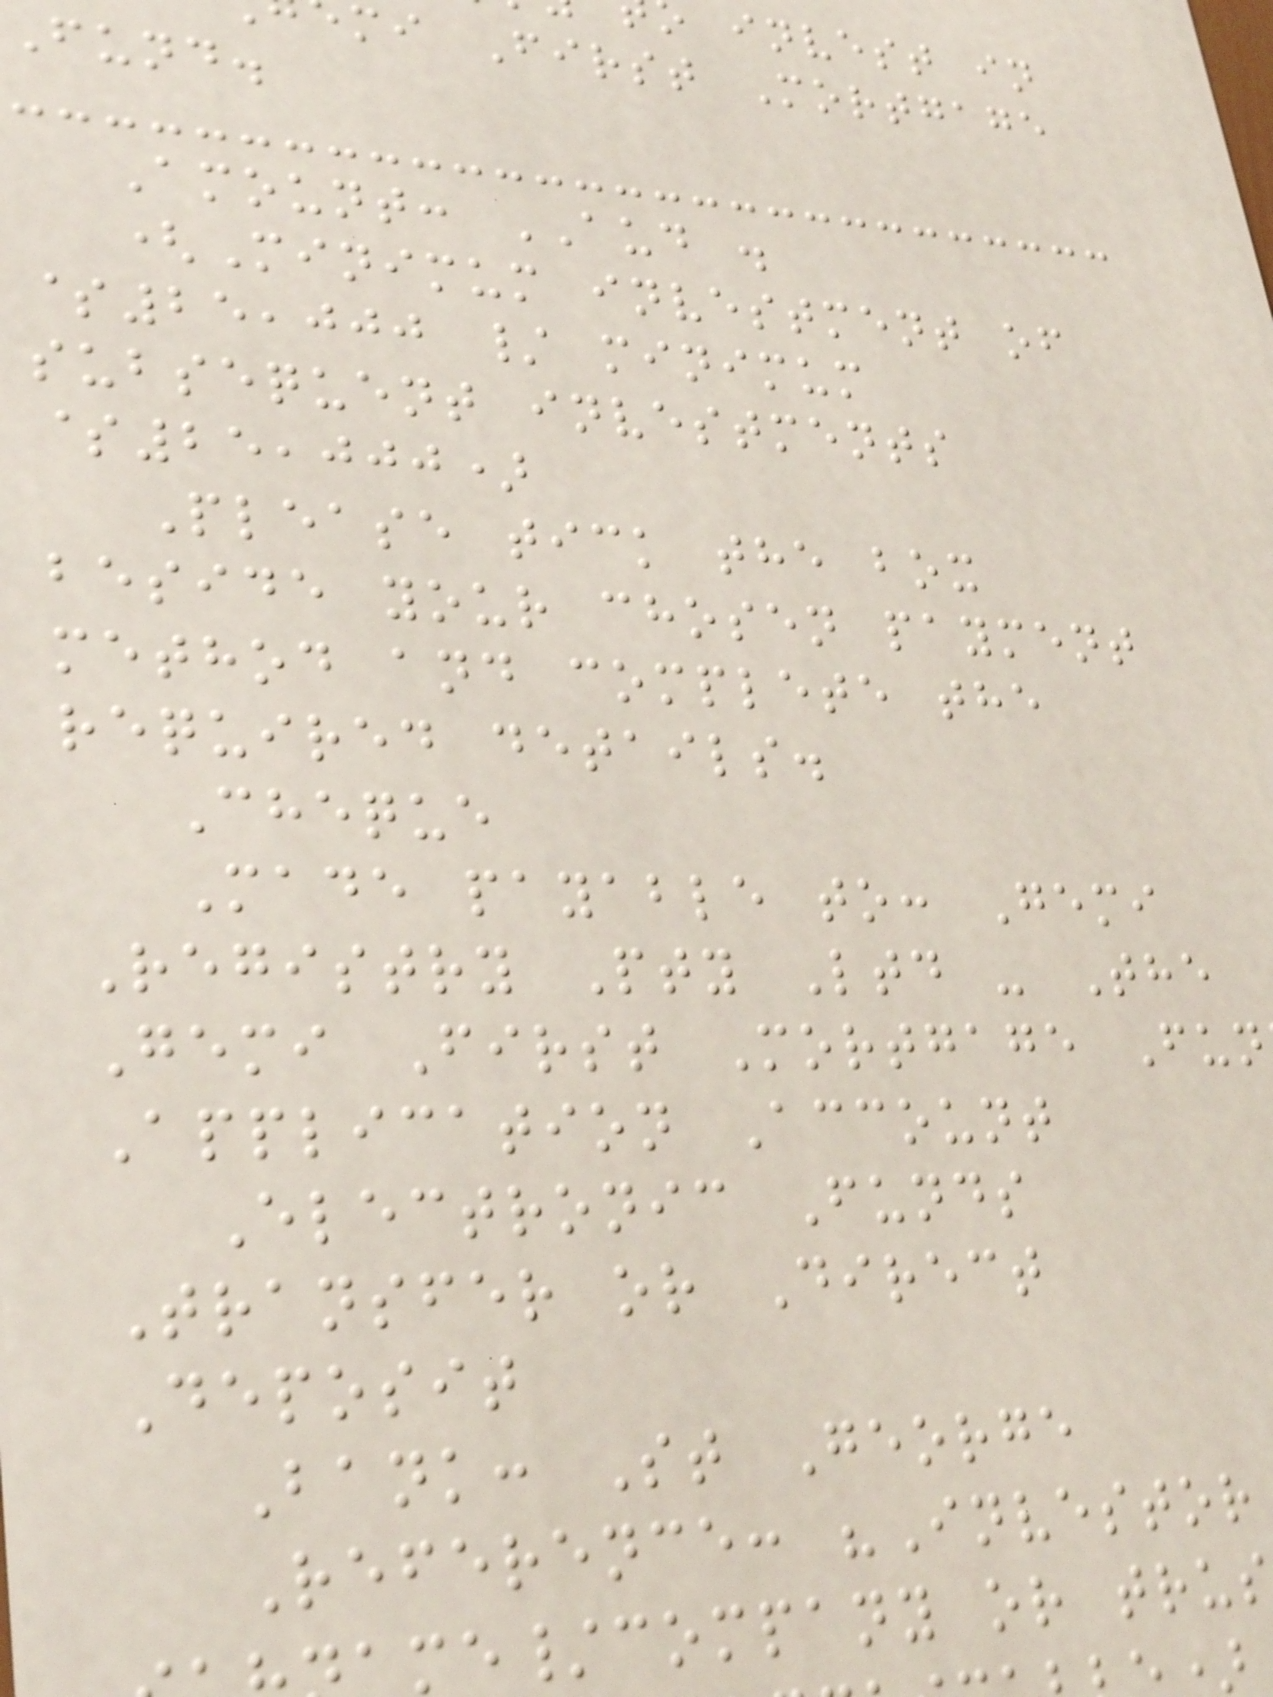invest in
mi First Mortgage
Fund.
Amount: AUD .
(Minimum investment of
$25,000 / minimum
subsequent investments
$25,000)
Please tick the box
beside your chosen payment
method and complete the
required details.
Cheque
Made payable to: Gemi
Registry Pty Ltd - The
Gemi First Mortgage Fun
Application Account
Electronic Funds
Transfer or Direct
Deposit
Bank: St George
Reference: "Investor
me/company or trus
